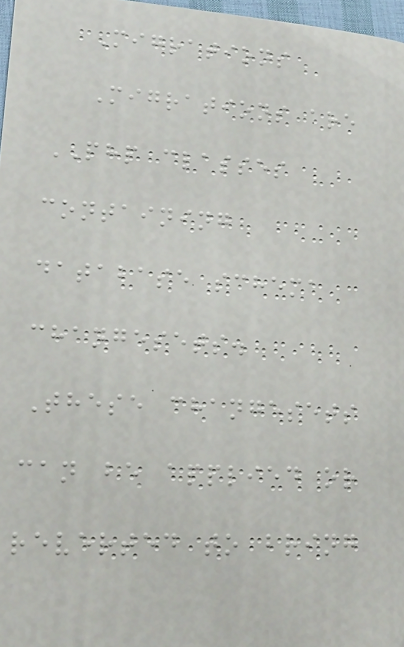Migrations
Migrations are
PHP classes
containing
database schema
changesets.
These changesets
can be applied or
reverted to bring
